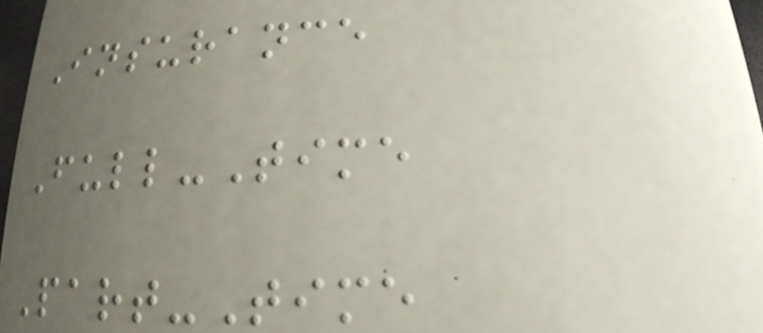Insurance
Full-Time
Part-Time
